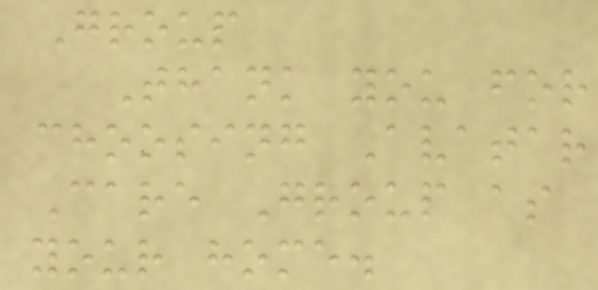Group
Thank you for
choosing Avatar
Care Group as
your home.
